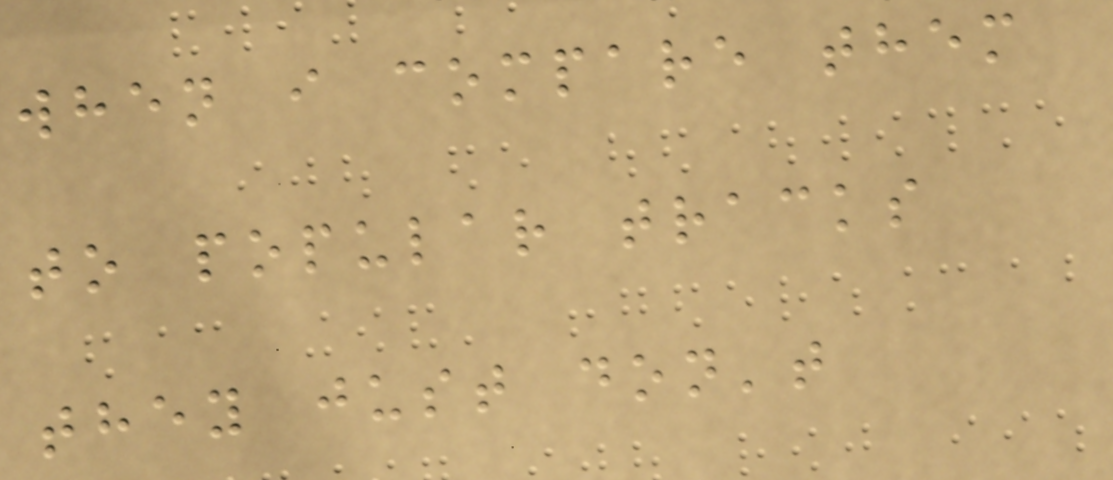when i compare them
to popular tracks
they just don't
